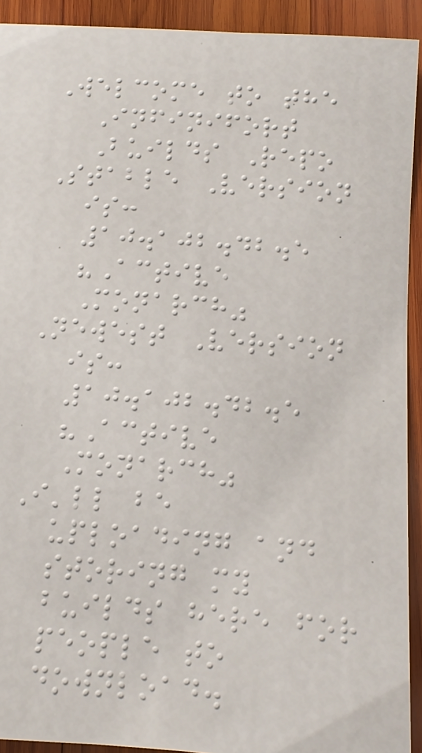Welcome to the
Infinifort
Builds Repo
Stable Version
is:
10.102.42.5
"Active
Monarch"
Newest Version
is:
10.102.42.5
"Active
Monarch"
I'll be
uploading and
storing my
builds here for
people to
download.
